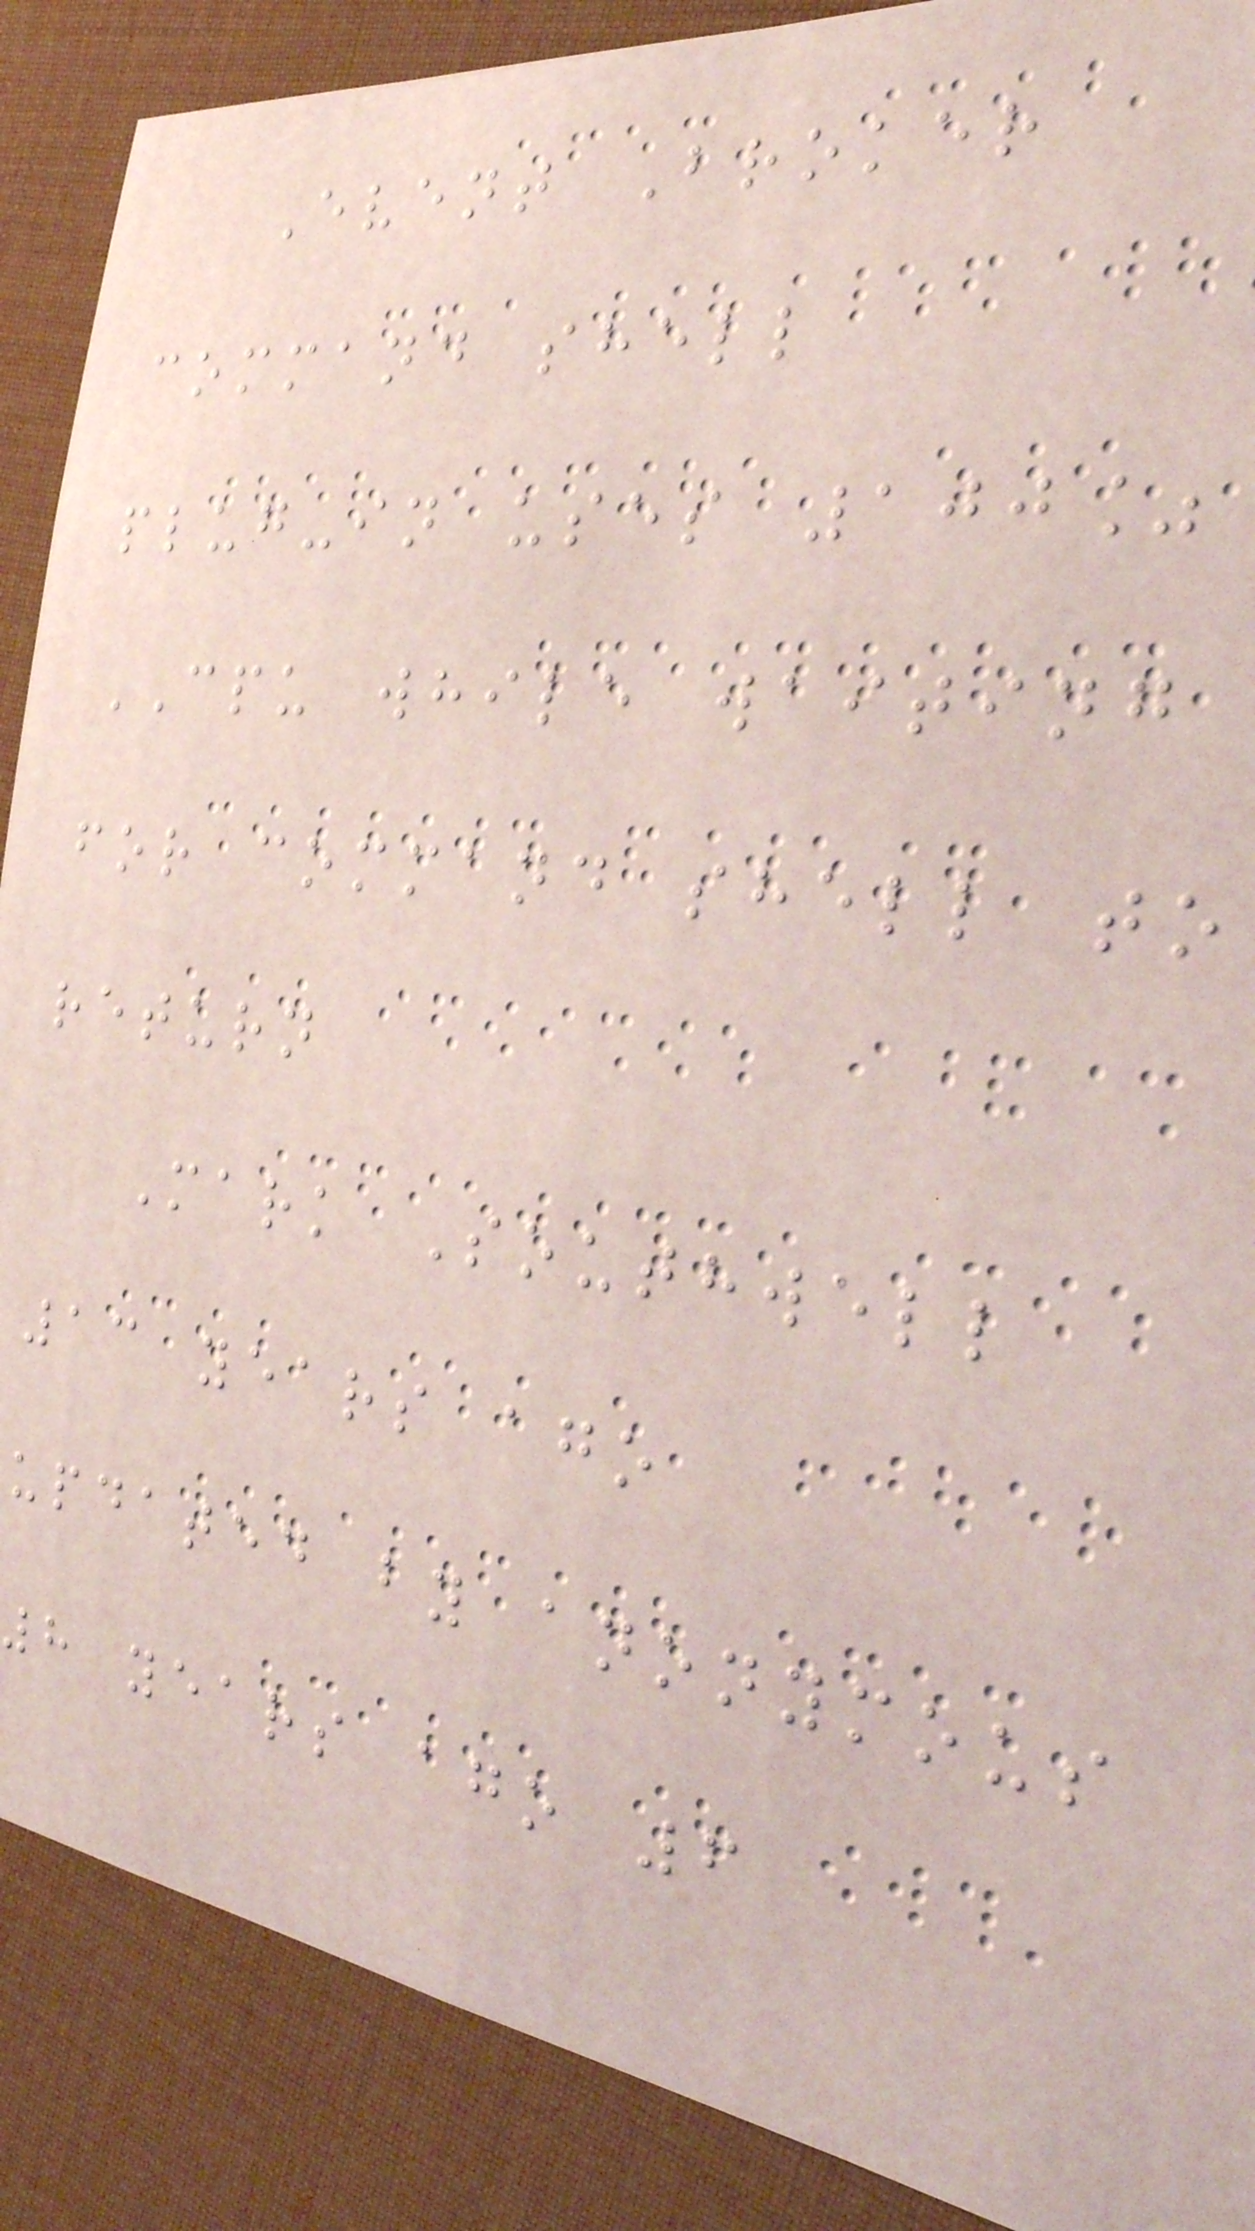Event Broker
command shell
plug-in uses 100%
CPU while waiting
for command shell to
return
Mark Southwell
13 years ago
updated by anonymous
8 years ago 6
